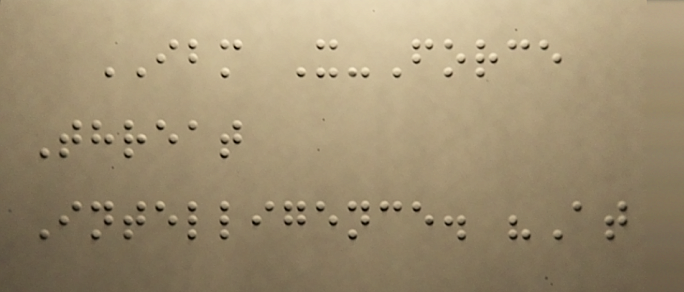IBM X-Force
Threat
Intelligence. "At
